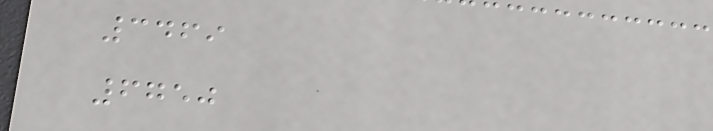3469
6750
